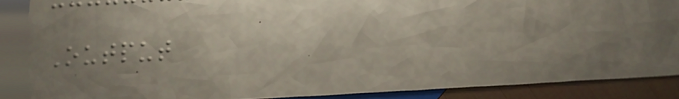Output
